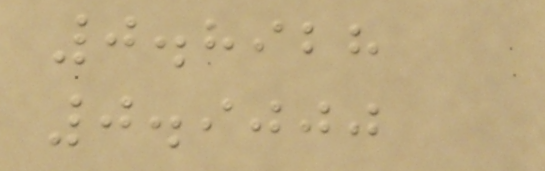0.8928
0.9000
